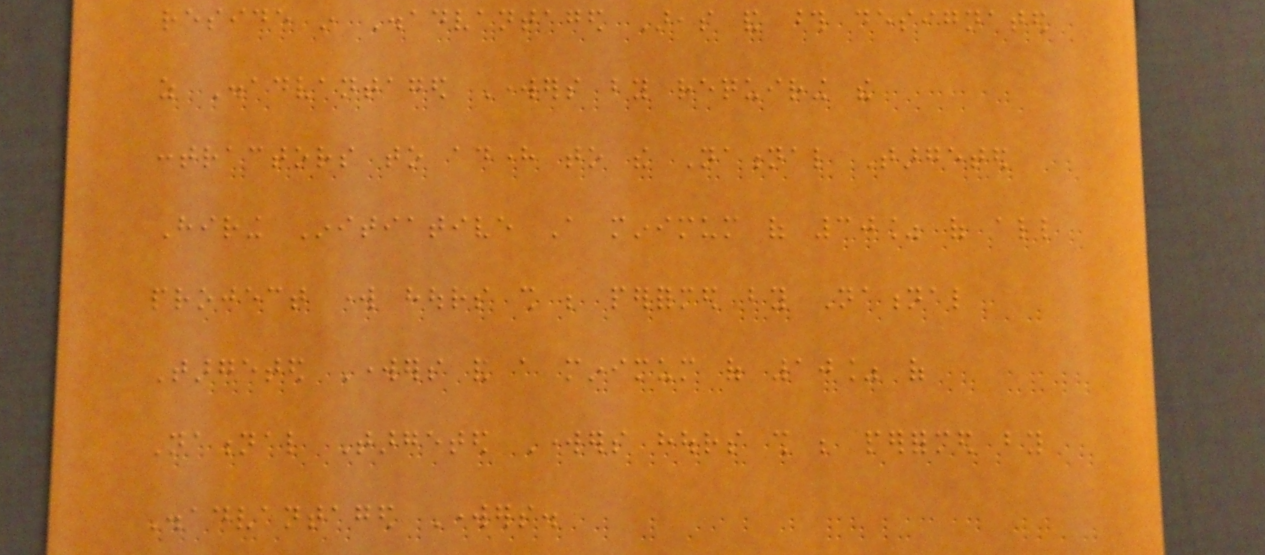reside in Disadvantaged Areas and those designated
as Disadvantaged Workers by requiring the
contractors to adhere to the National Targeted
Hiring Initiative A minimum of 30% of all
project work hours shall be performed by National
Targeted Workers and a minimum of 10% of
National Targeted Workers hours shall be performed by
Disadvantaged Workers.
